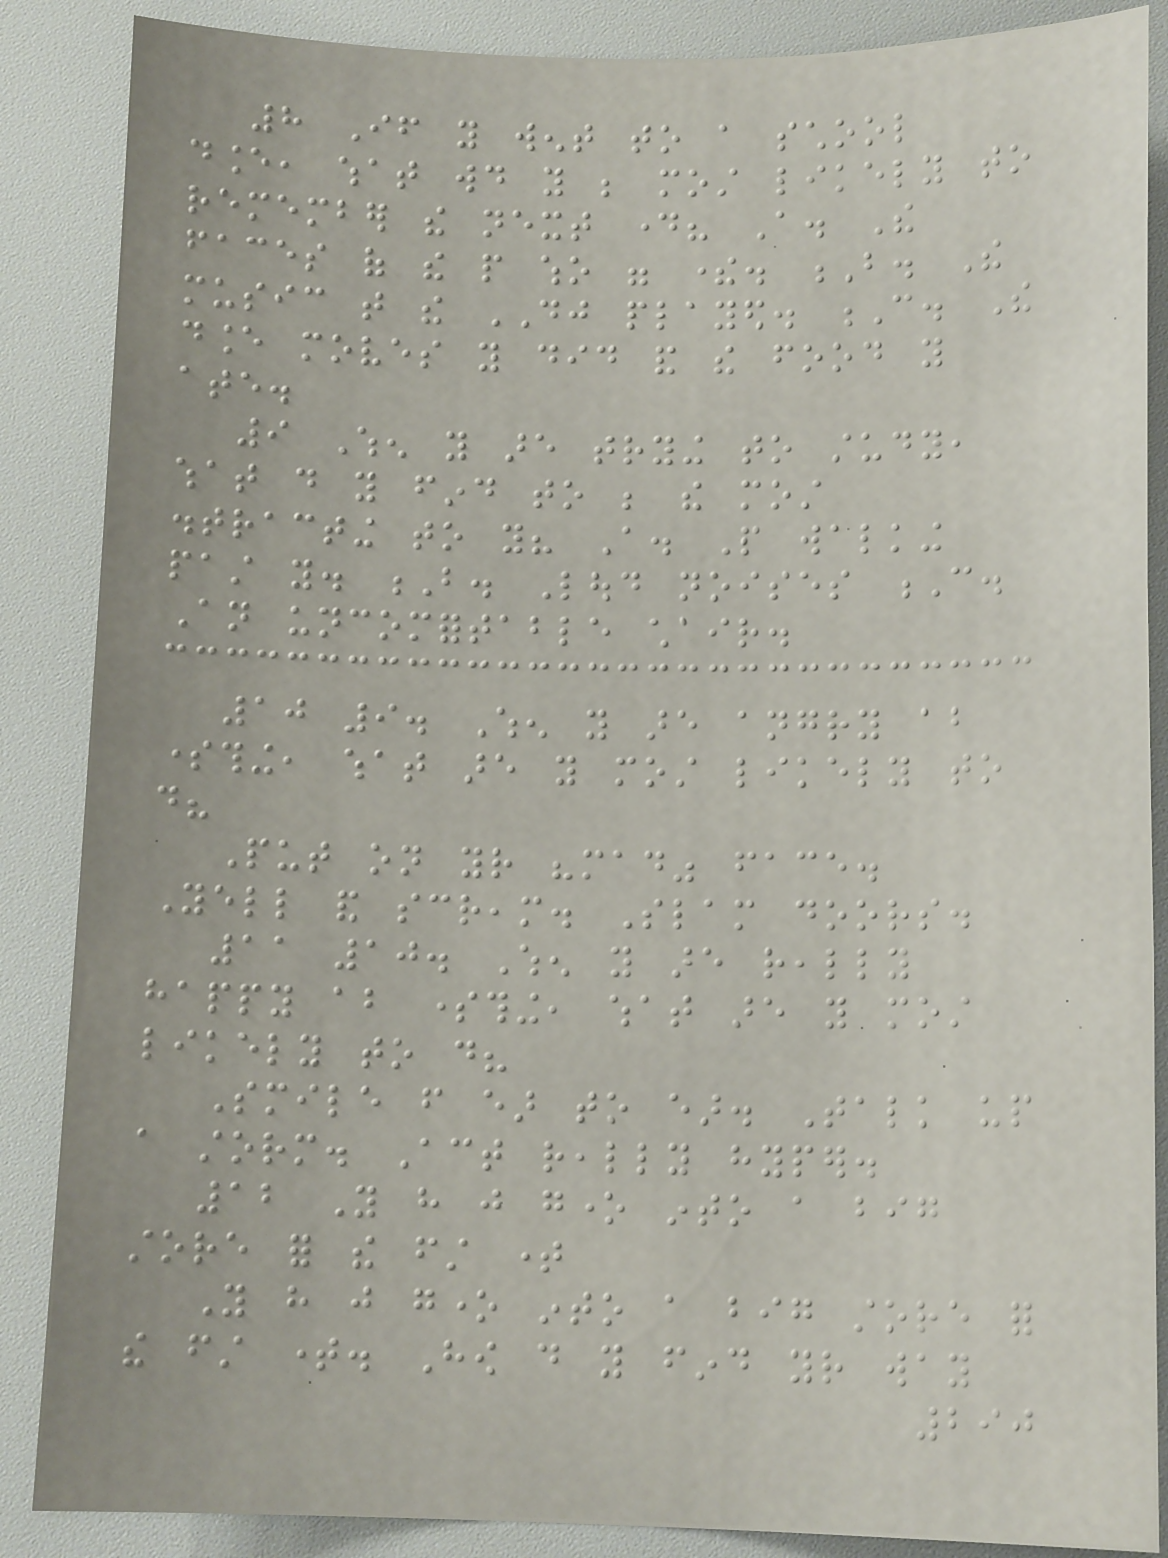8 If you went to a school
dance, what would you be most likely to
remember the next day? A. The
faces of the people who were there. B. The
music that the DJ played. C. The
dance moves you did and the food you
ate.
9 When you are trying to study,
what do you find to be the most
distracting to you? A. People walking
past you. B. Loud noises C.
An uncomfortable chair.
10 9. When you are angry about
something, what are you most likely to
do?
Put on your "mad" face.
Yell and scream. Slam doors.
11 10. When you are really
happy about something, what are you most
likely to do?
Smile from ear to ear. Talk up
a storm. Act really hyper.
12 You have just gone into a big
store for the first time
You have just gone into a big store for
the first time. How do you find your way
290
